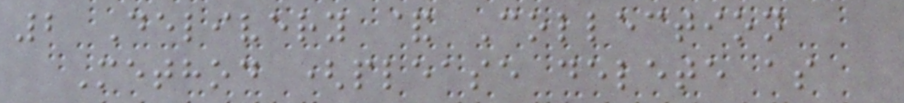2 Delivery & Collection
Method (please delete as
